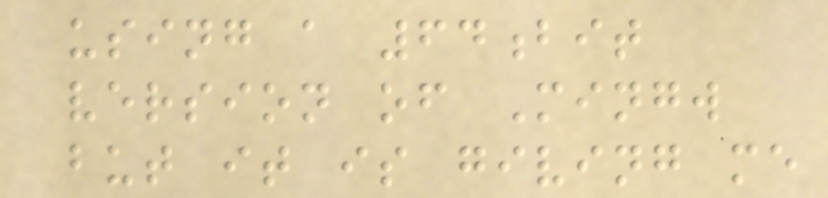using a 64bit
version of Mingw
but it is giving me
